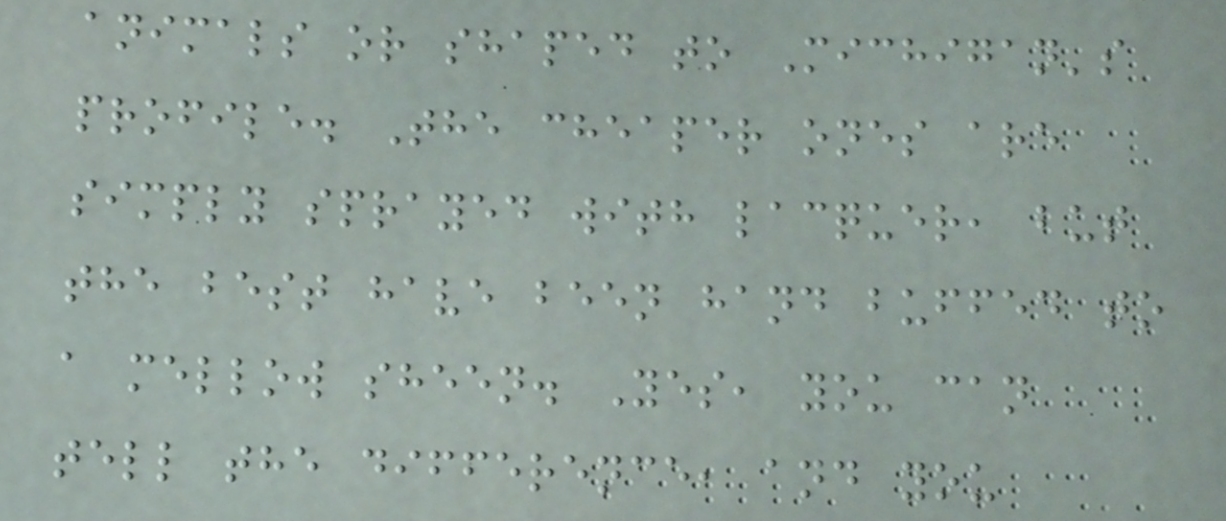animals or shaped to Michigan's
profile. The cheaper ones are
simply sprayed with lacquer, but
the best have been hand buffed to
a mellow sheen. Yes, you can
tell the difference, and you
